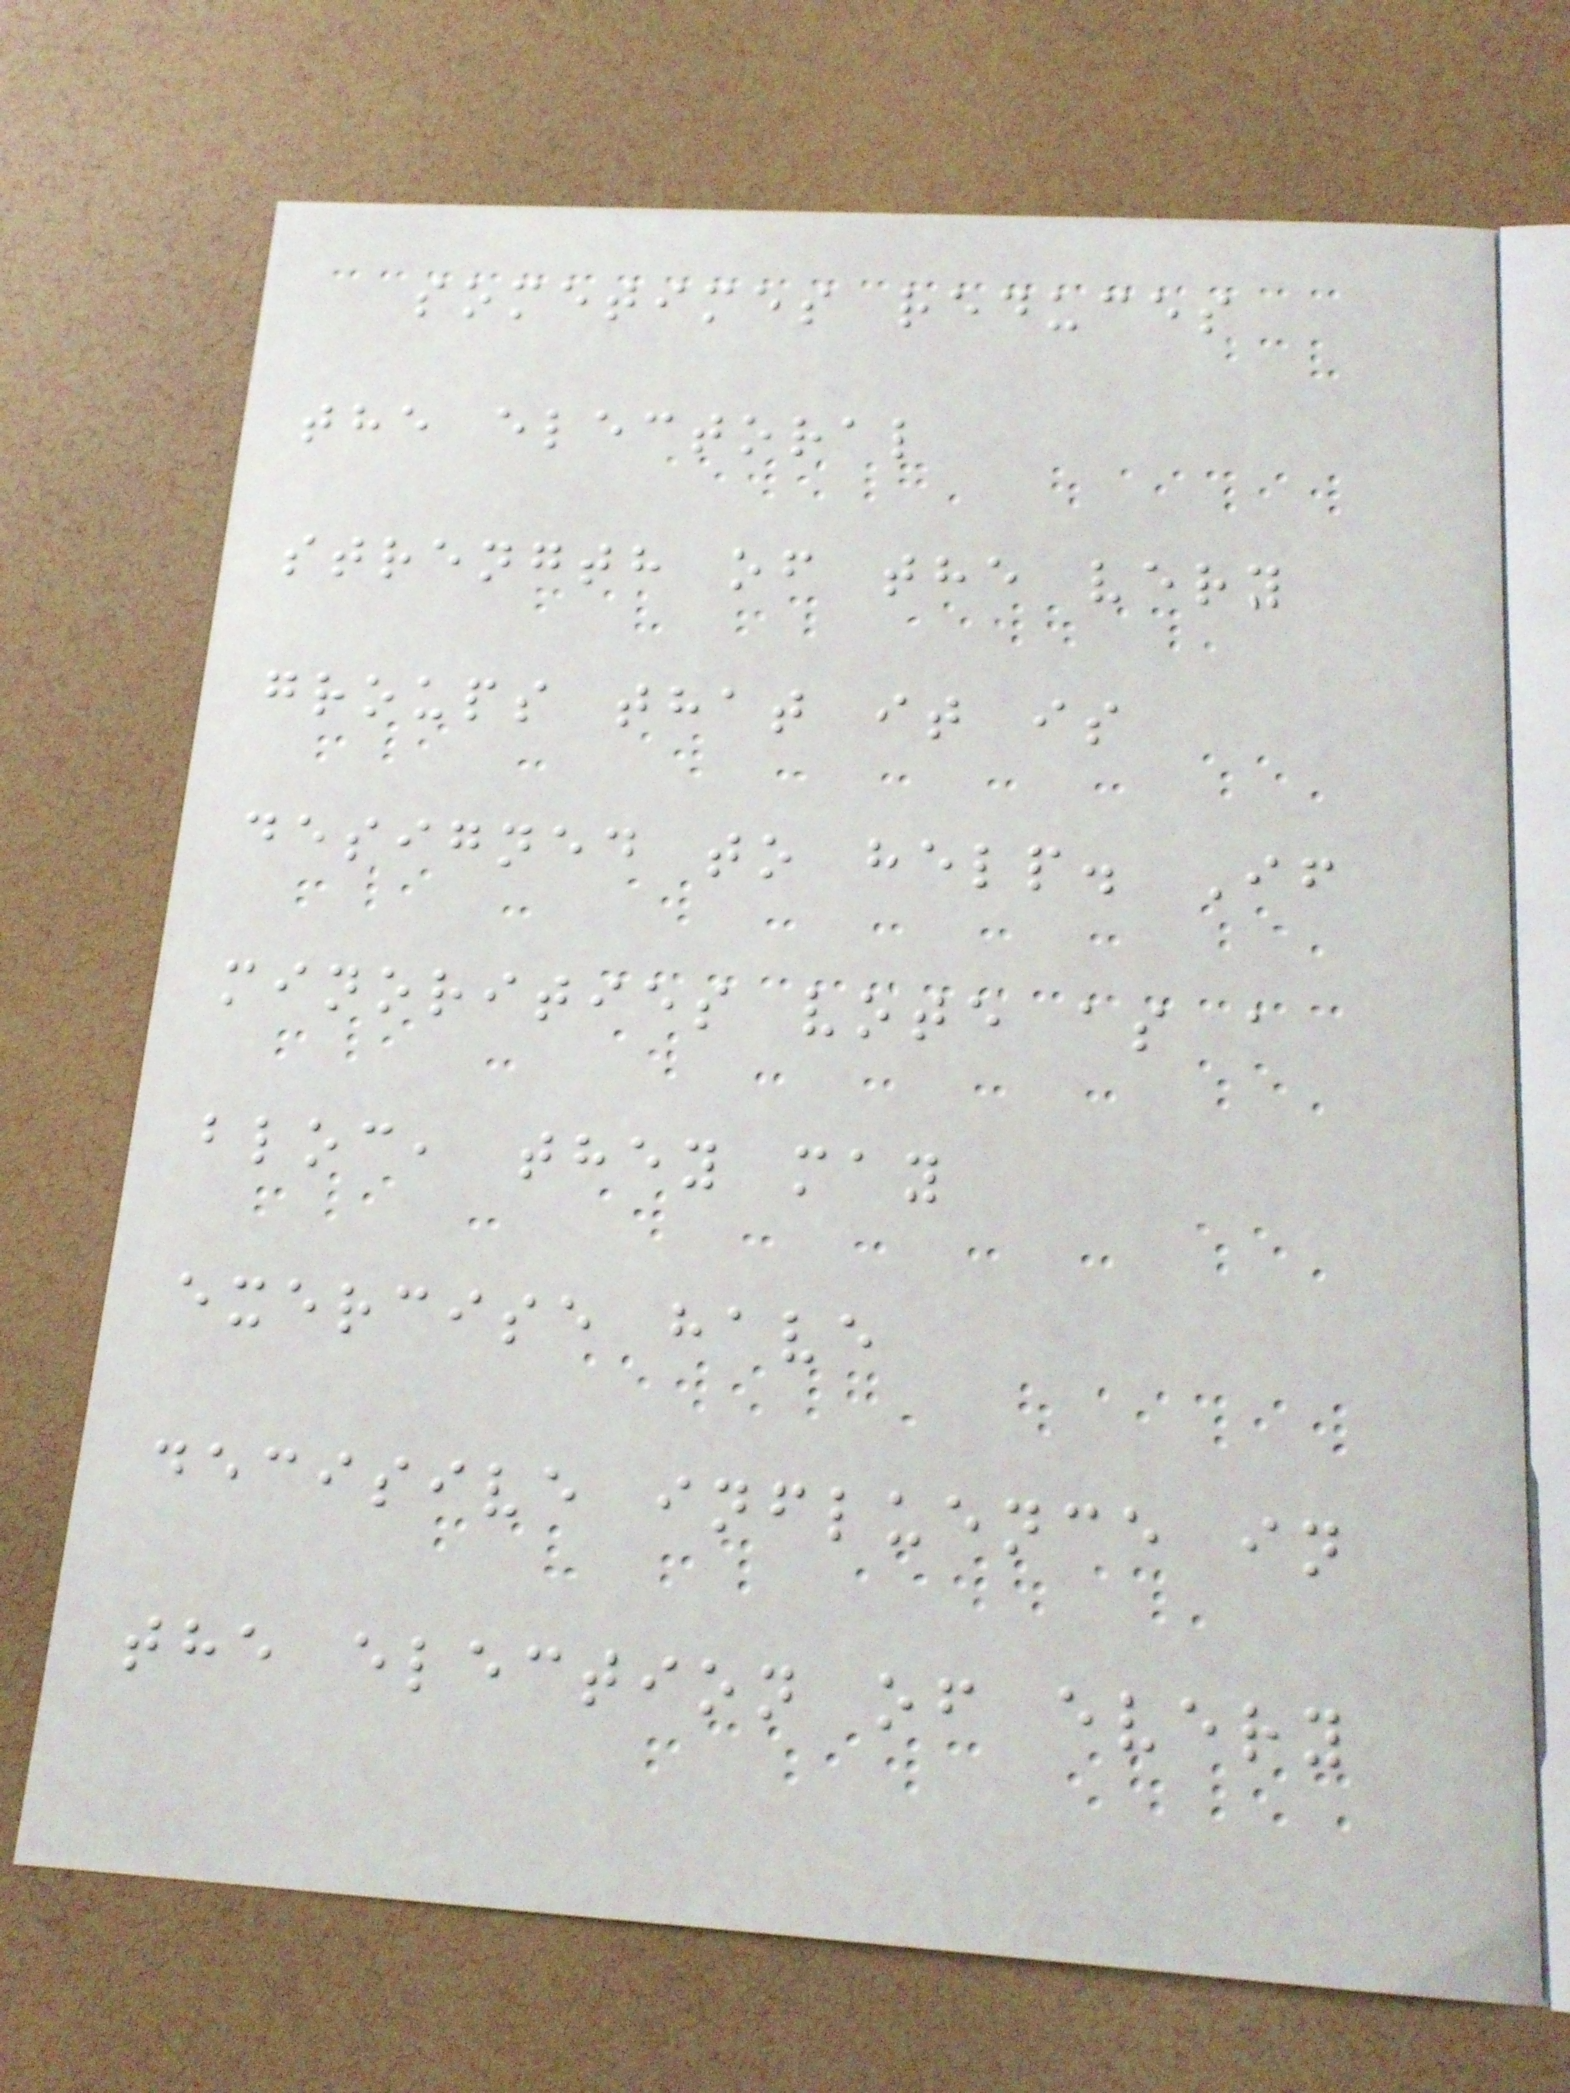sometimes reduces
the electoral
strength of the very
groups that it is
designed to help. If
minorities vote as a
bloc, they may
exercise have
decisive influence in
the election of every
